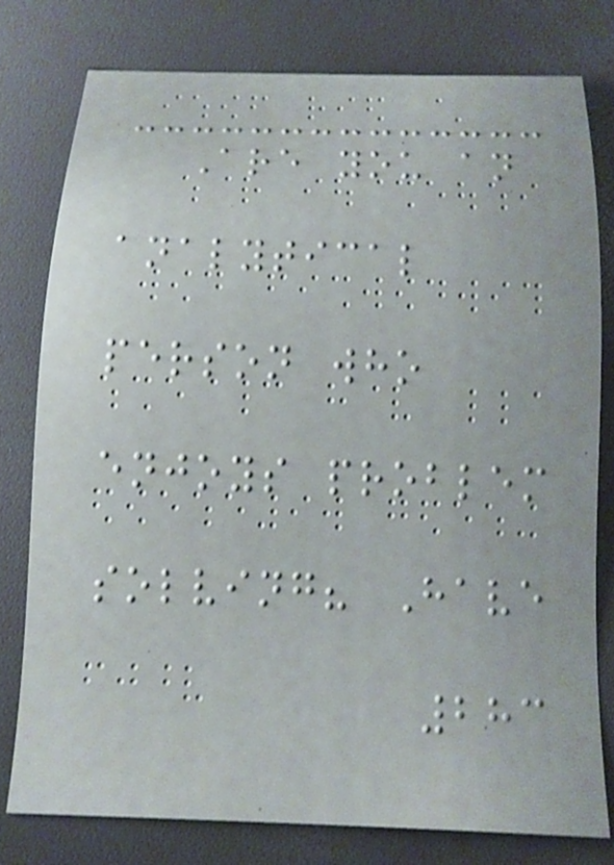Are you an
analytical
person who
enjoys problem
solving? Have
283
